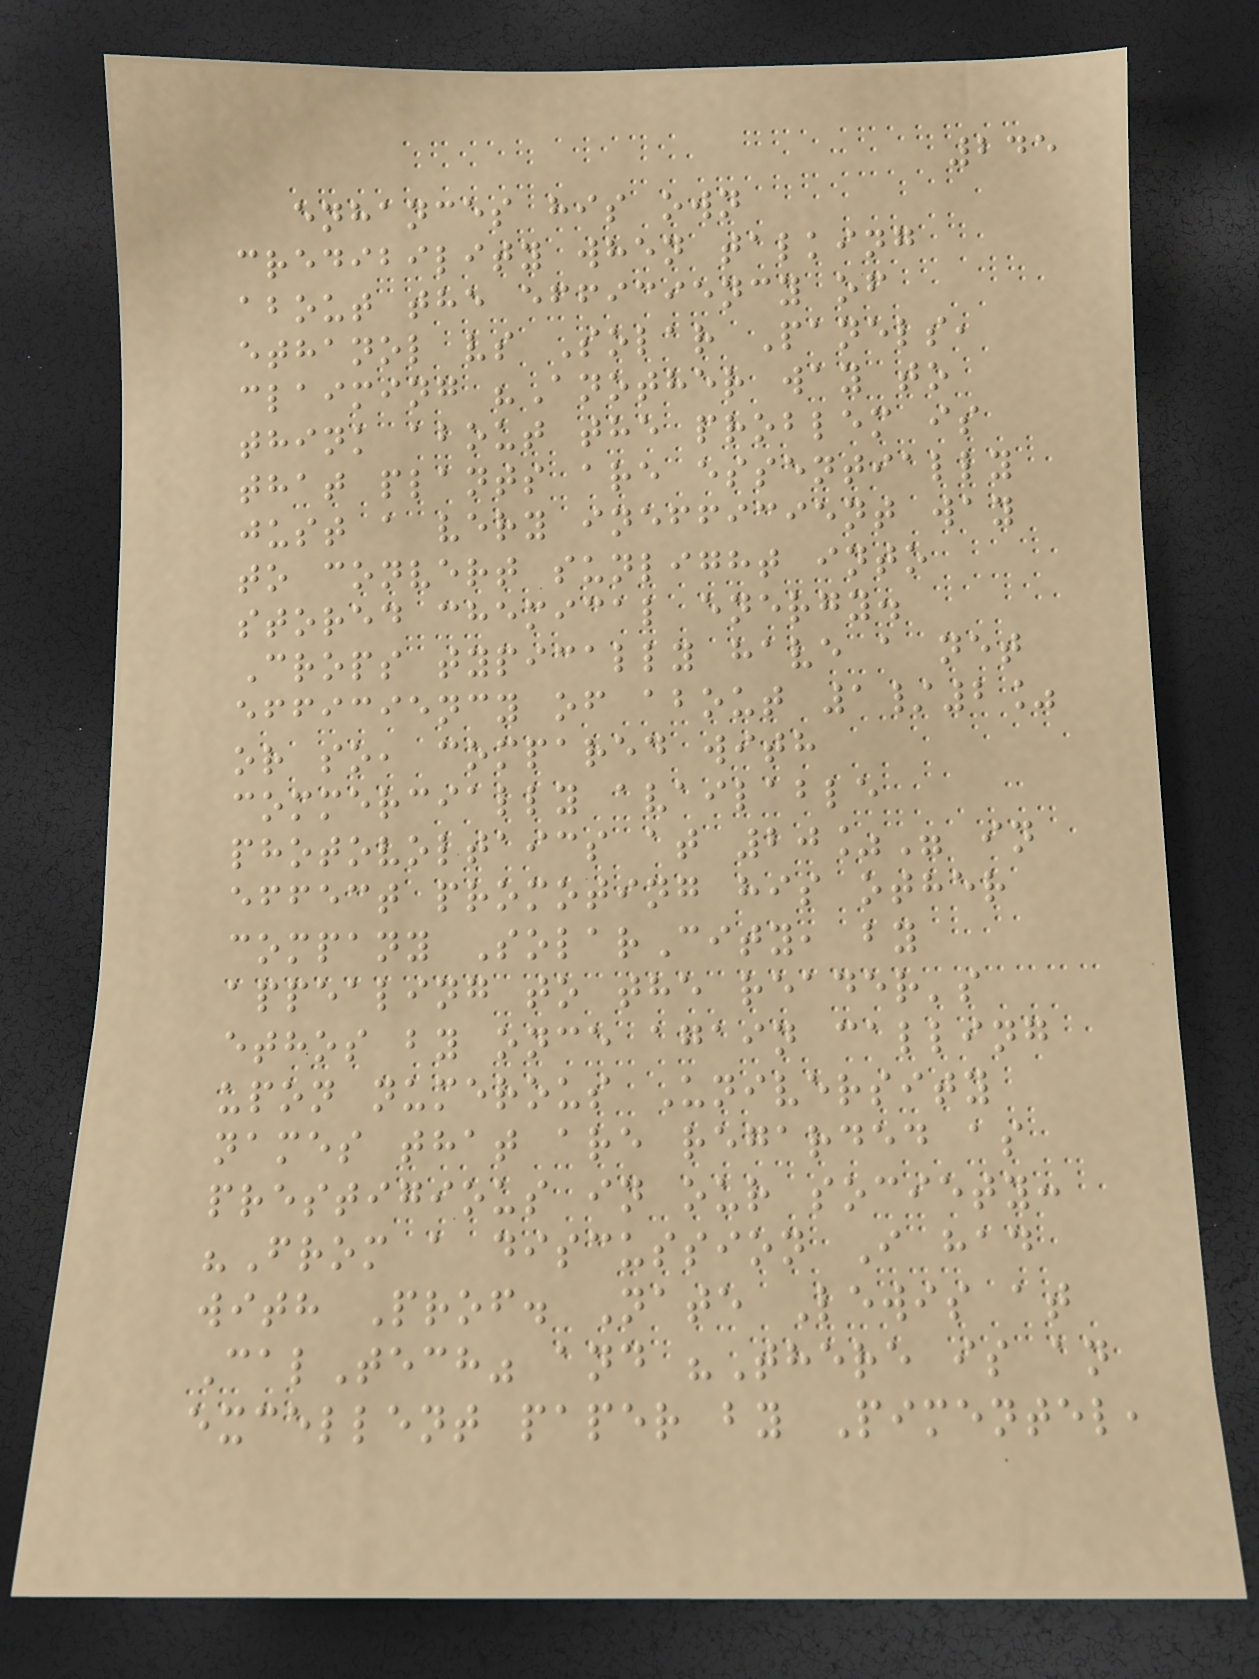245
enhances his own
credibility when talking
about the efficiency of
ethanol vs Solar Panels,
claiming "Another way to
think about the problem is
that plants are essentially
just a very inefficient way
to convert sunlight into
stored chemical energy.
Crops typically have a net
efficiency of about 1/2%
or so, compared with
commercially available
photovoltaics at 20%" in
effect promoting his other
company SolarCity, by
appealing to the reader's
ethos by once again calling
upon numerous University
names that are regarded as
prestigious in our society:
"From a discussion I had
with Prof. Nate Lewis at
CalTech" and "There is an
excellent paper by Pimentel,
